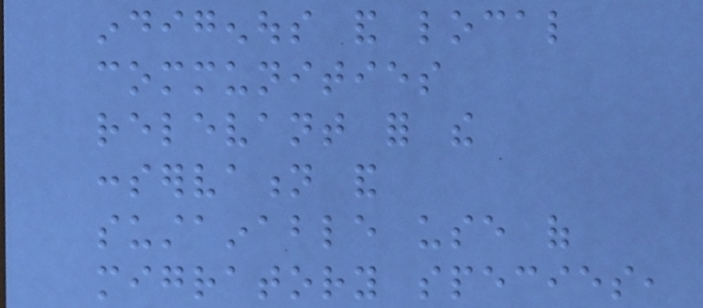indigenous and local
communities
relevant for the
conservation and
sustainable use of
migratory species,
